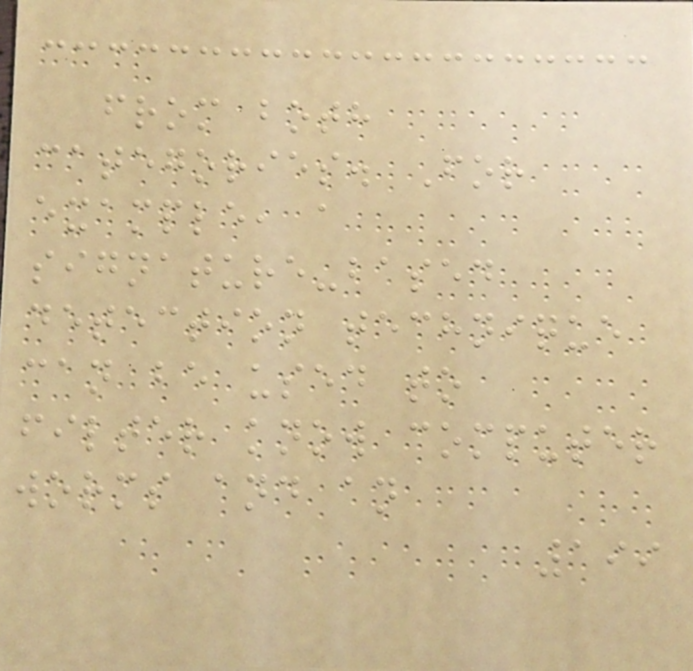from both
categories. For
example, a
signature-based
detection technique
can be used to
filter know computer
worms and an
199
